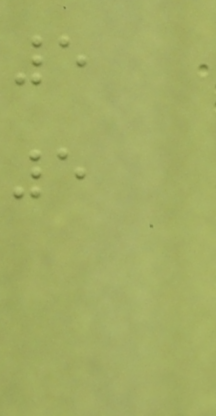5
5
